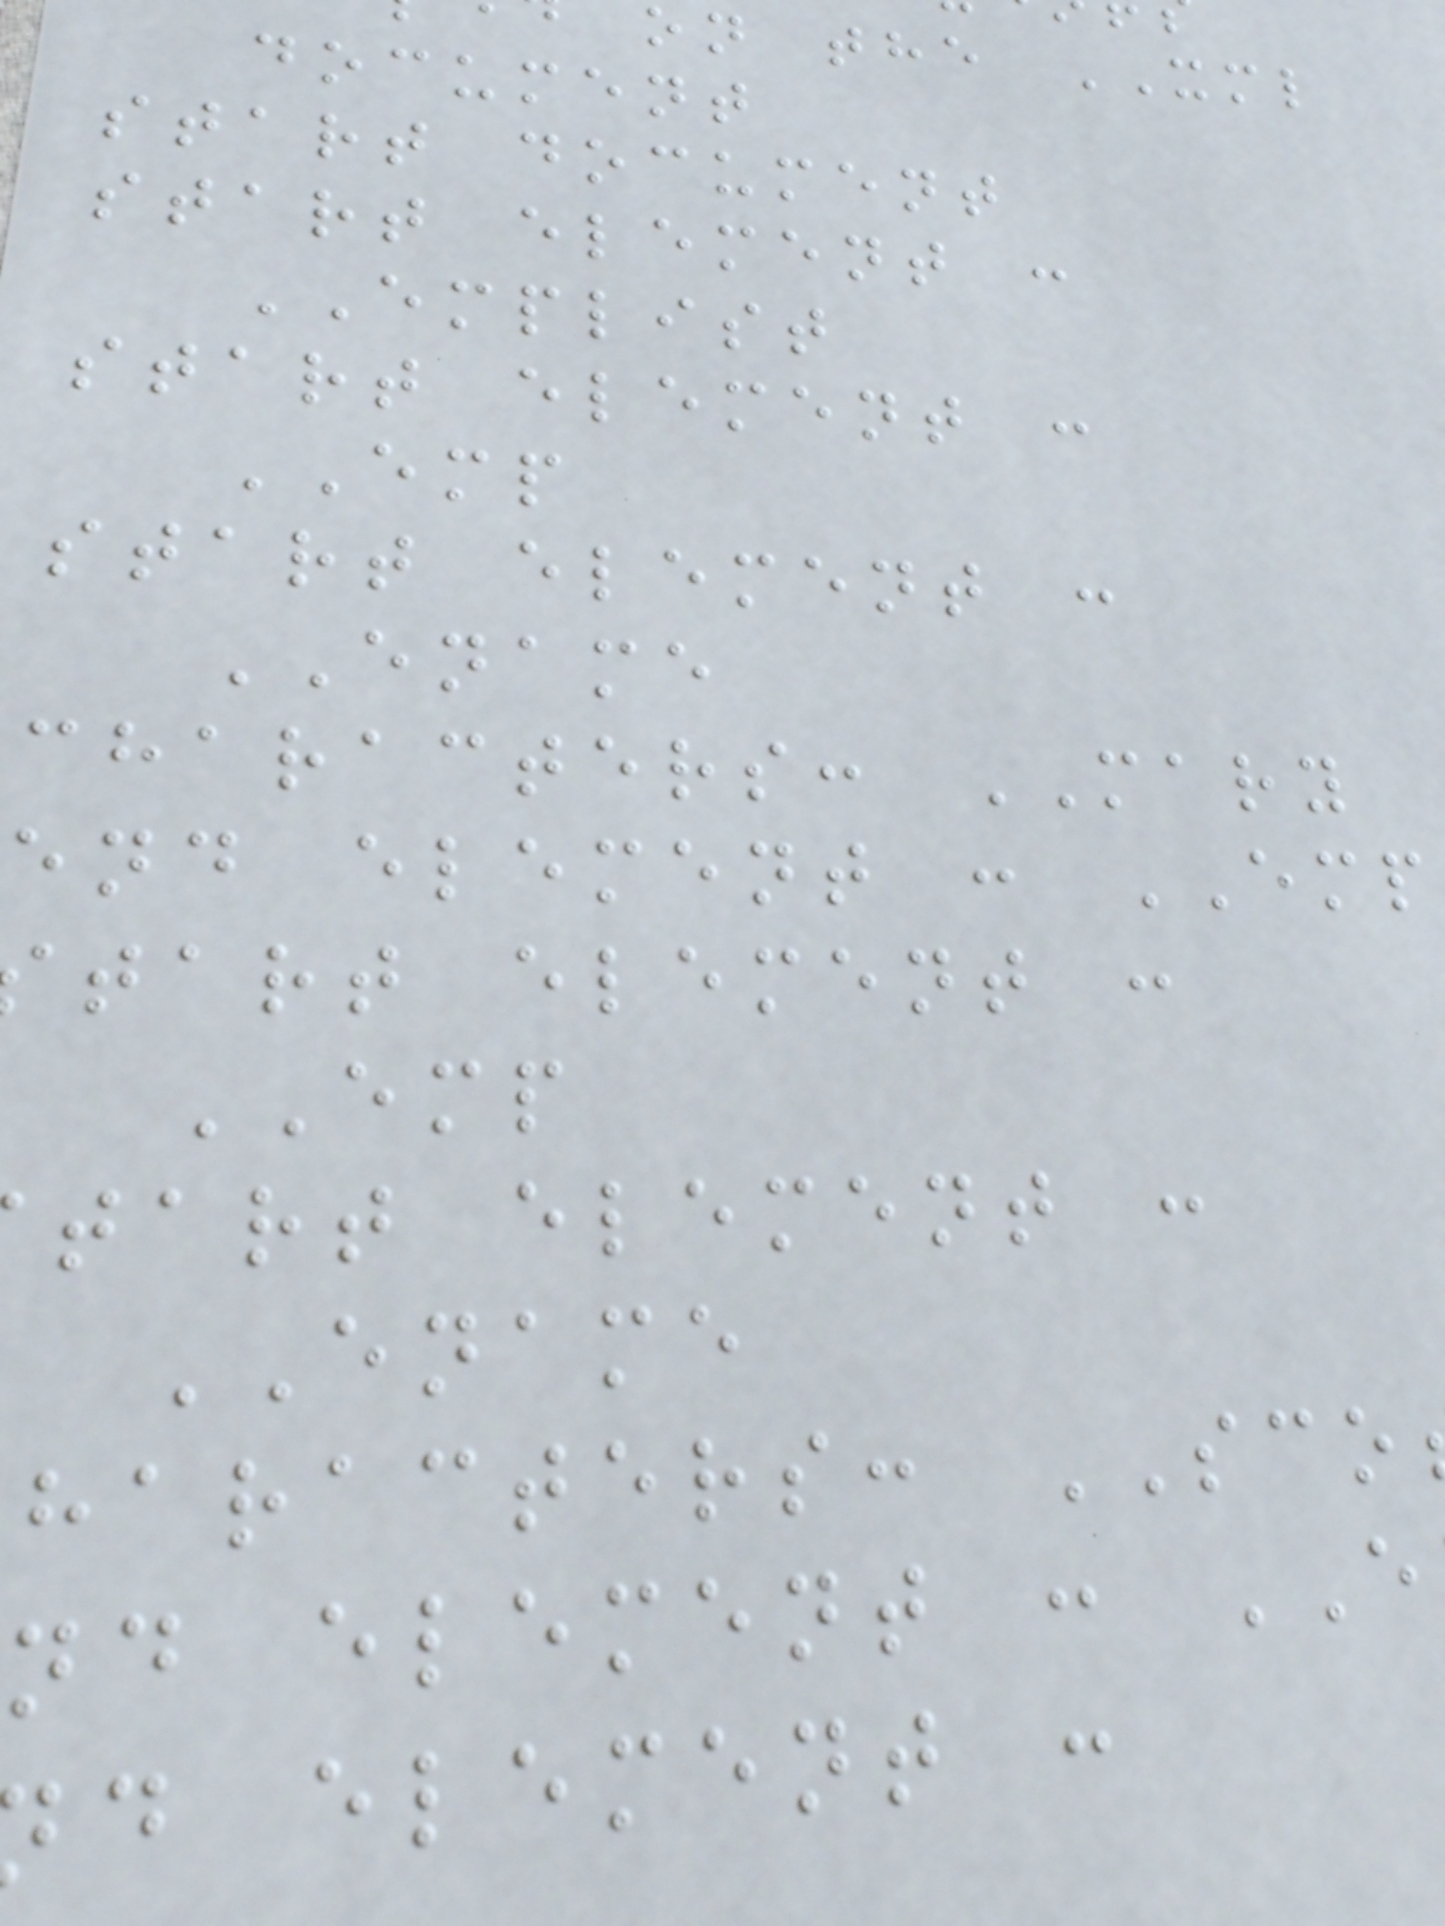on the XML
document
start document
start element :
EMPLIST
start element :
EMP
start element :
ENAME
characters: MARY
end element : EMP
tart element :
EMP
tart element :
ENAME
haracters: SCO
nd element :
d element :
